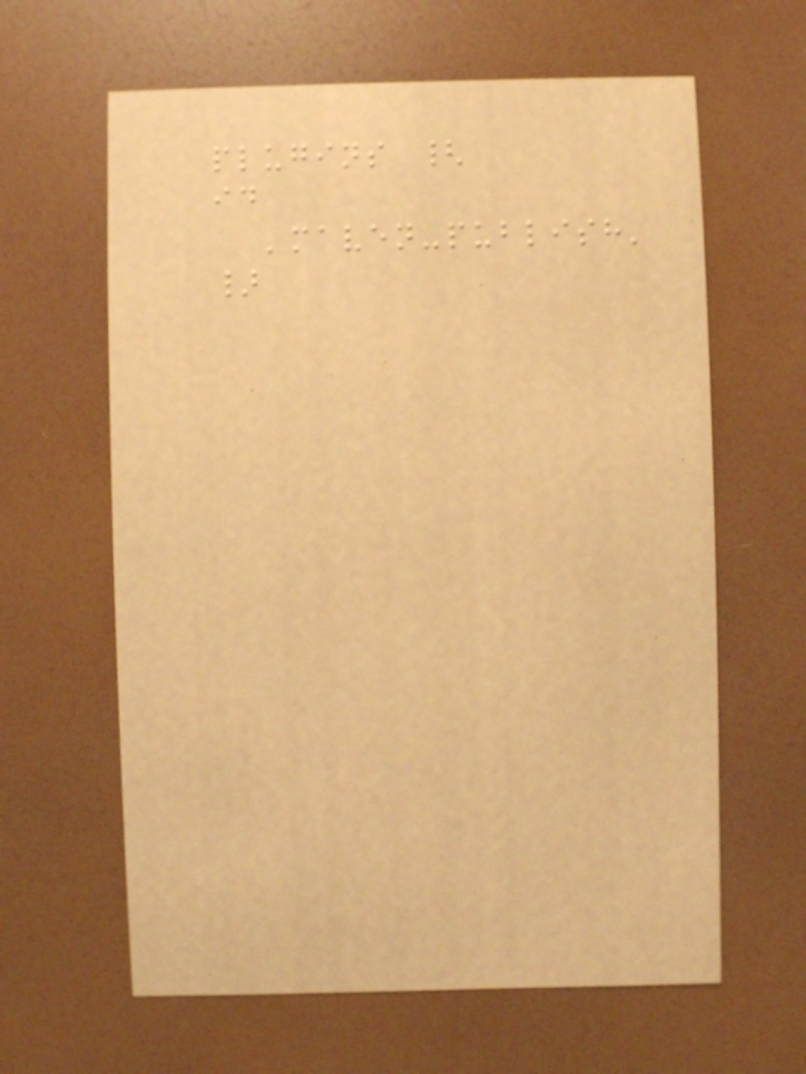plugins {
id
'maven-publish'
}
